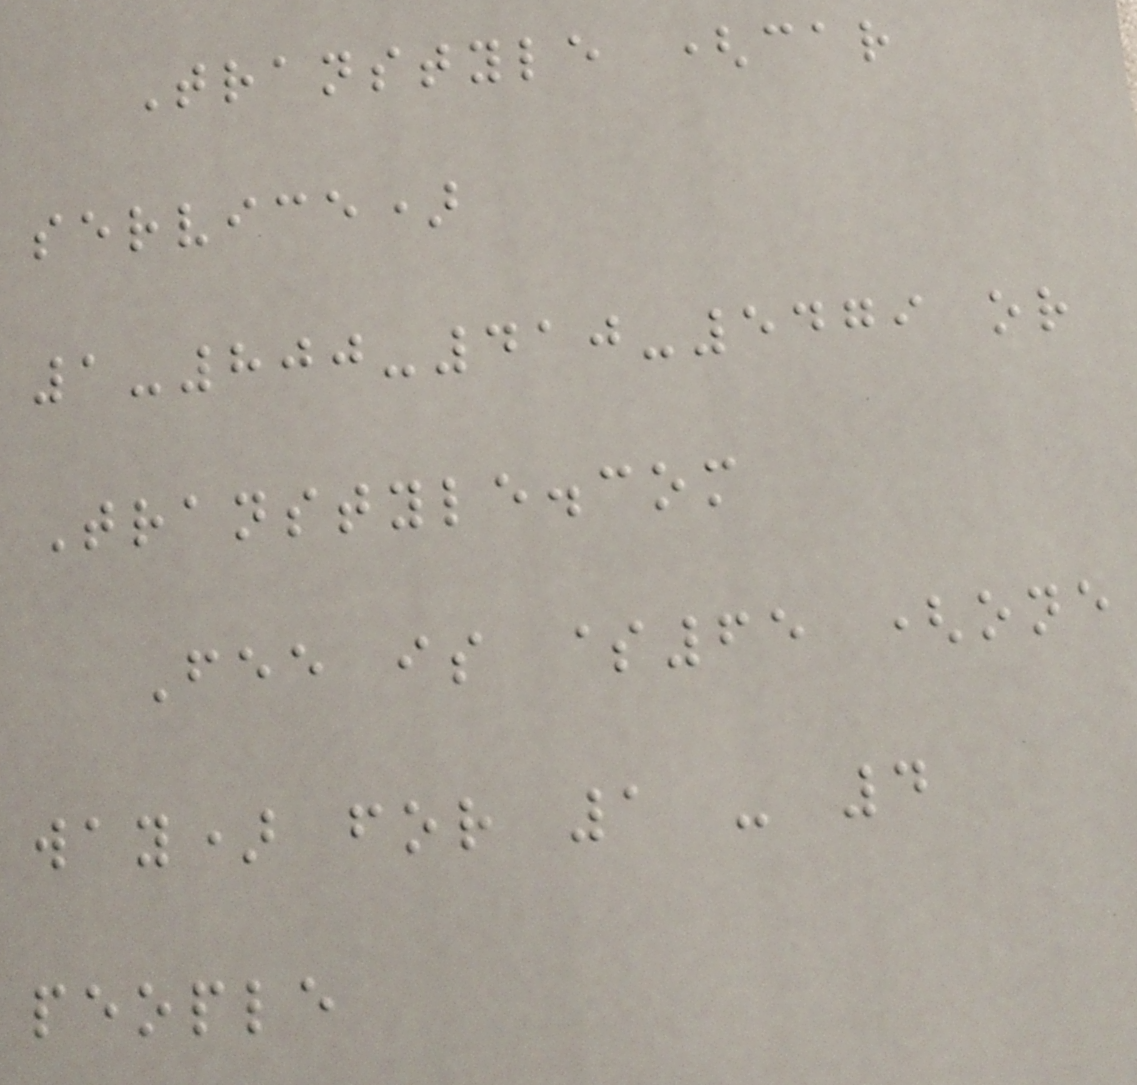Transtyle (car
service)
1-800-410-5479 or
Transtyle.com
Fee is $65 (one
way) for 1 - 4
people
